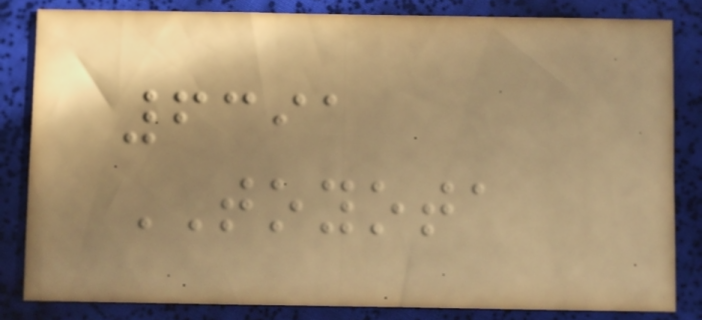6391
TOYOTA
